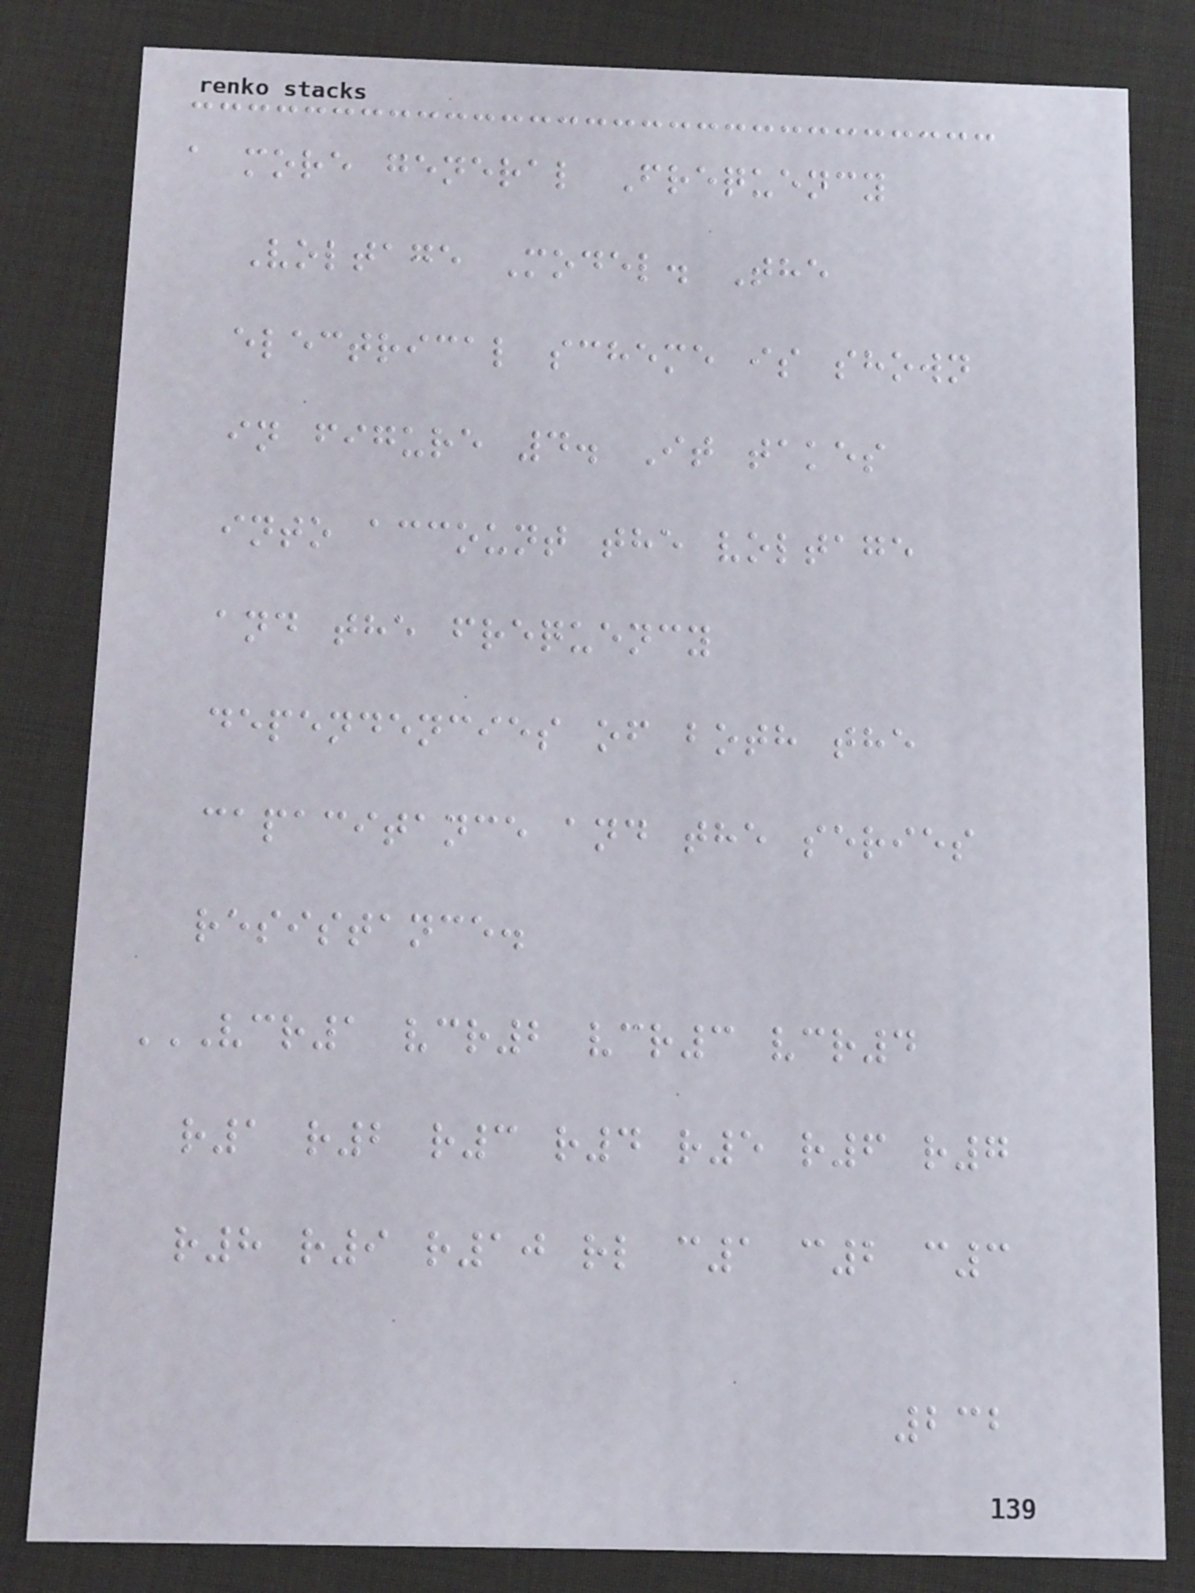a more general Frequency
Voltage Model. The
electrical scheme is shown
in figure 4. It takes
into account the voltage
and the frequency
dependencies of both the
capacitance and the series
resistance.
VCR1 VCR2 VCR3 VCR4
R1 R2 R3 R4 R5 R6 R7
R8 R9 R10 RL C1 C2 C3
232
